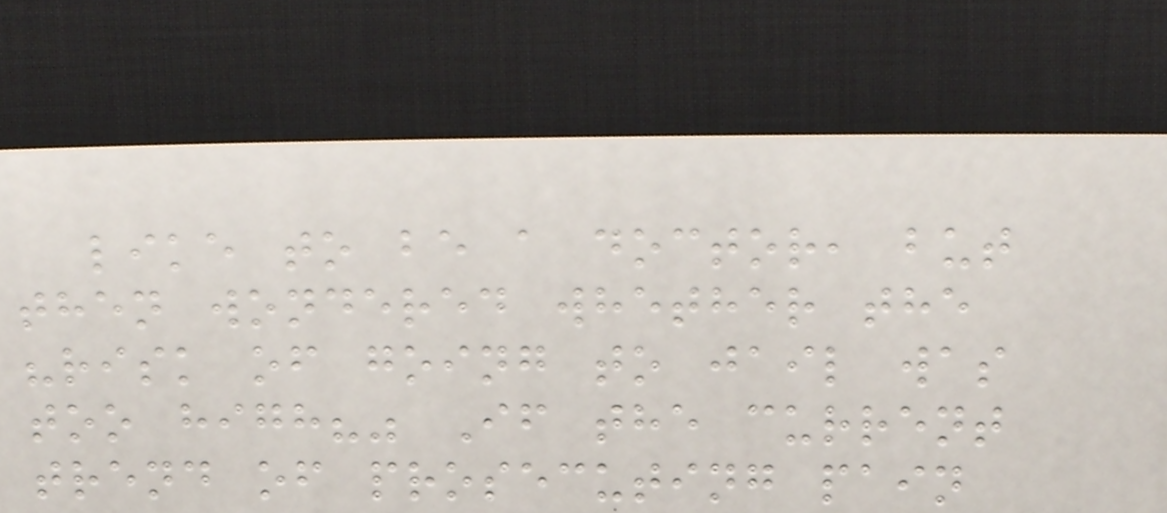like to be a doctor, but
then wondered whether the
"risk of going to jail was
too high?" If the current
trend of prosecuting pain
